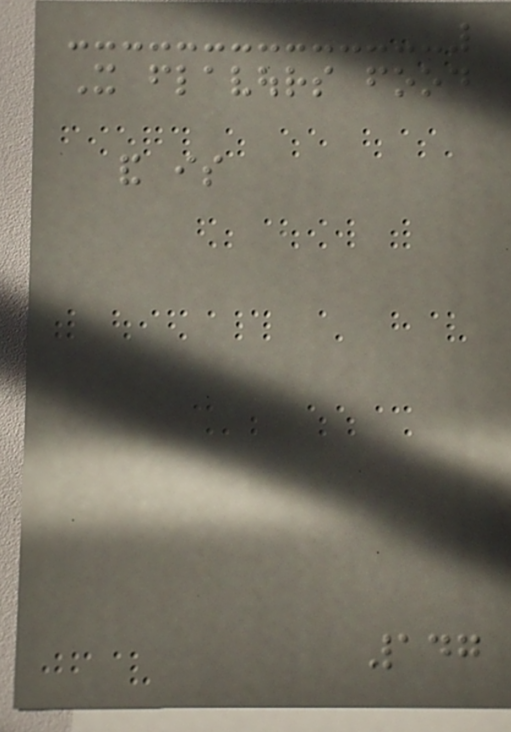It flavours food
and is
147
